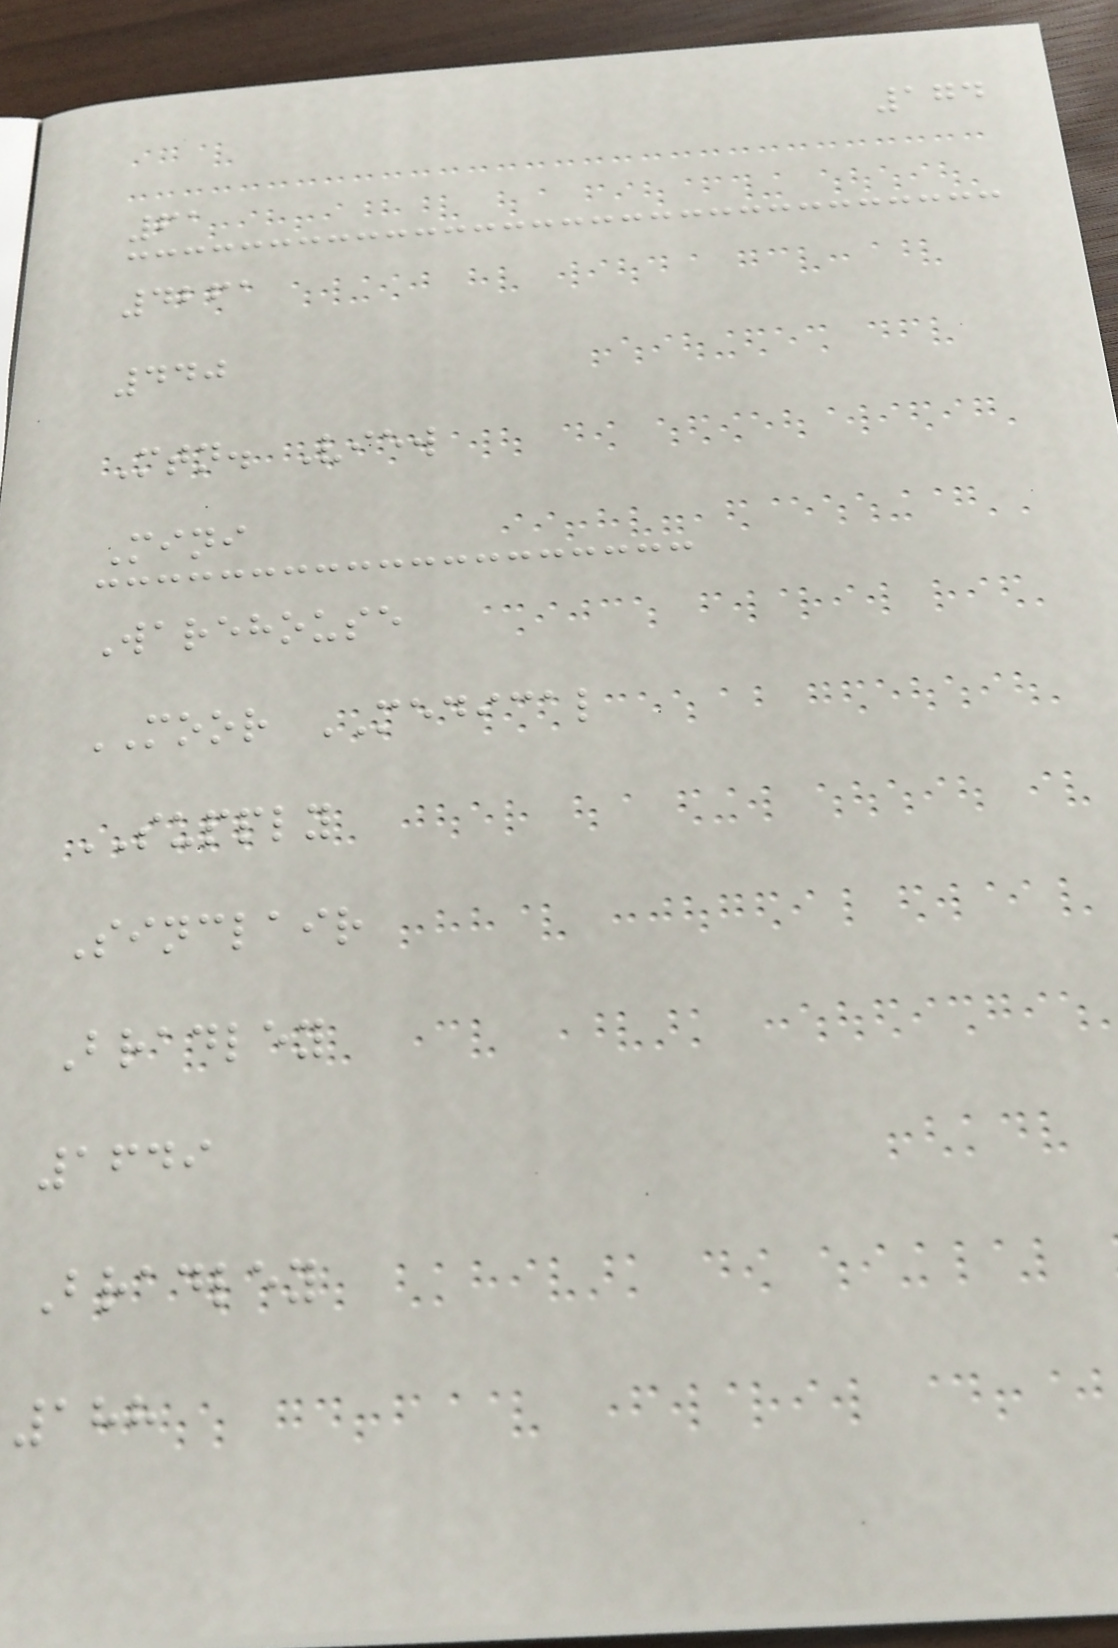174
61
4261
440
Mtn. View
Mini
Warehouse
MOOR MEDICAL
SUPPLY
Sinclair
Bradley
1649
Bradley
188
